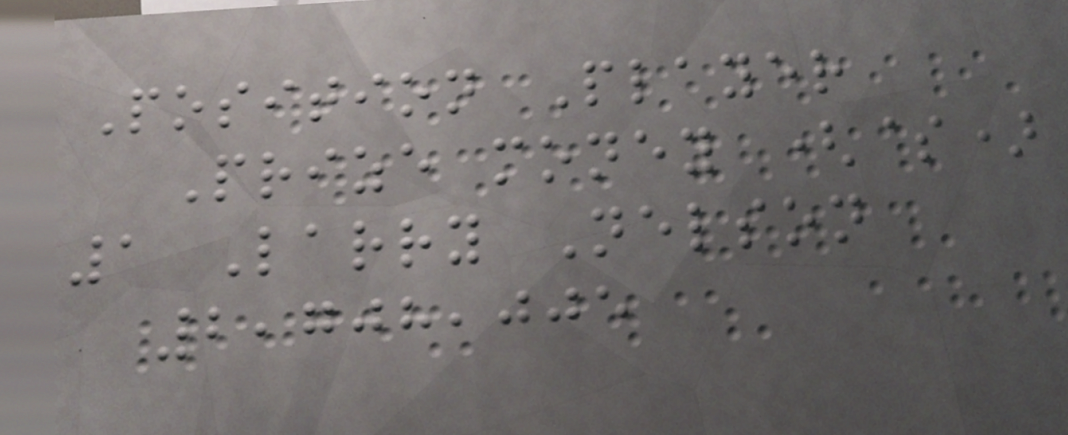Position Player
Prize money ($)
1 Larry Nelson
2,708,005
